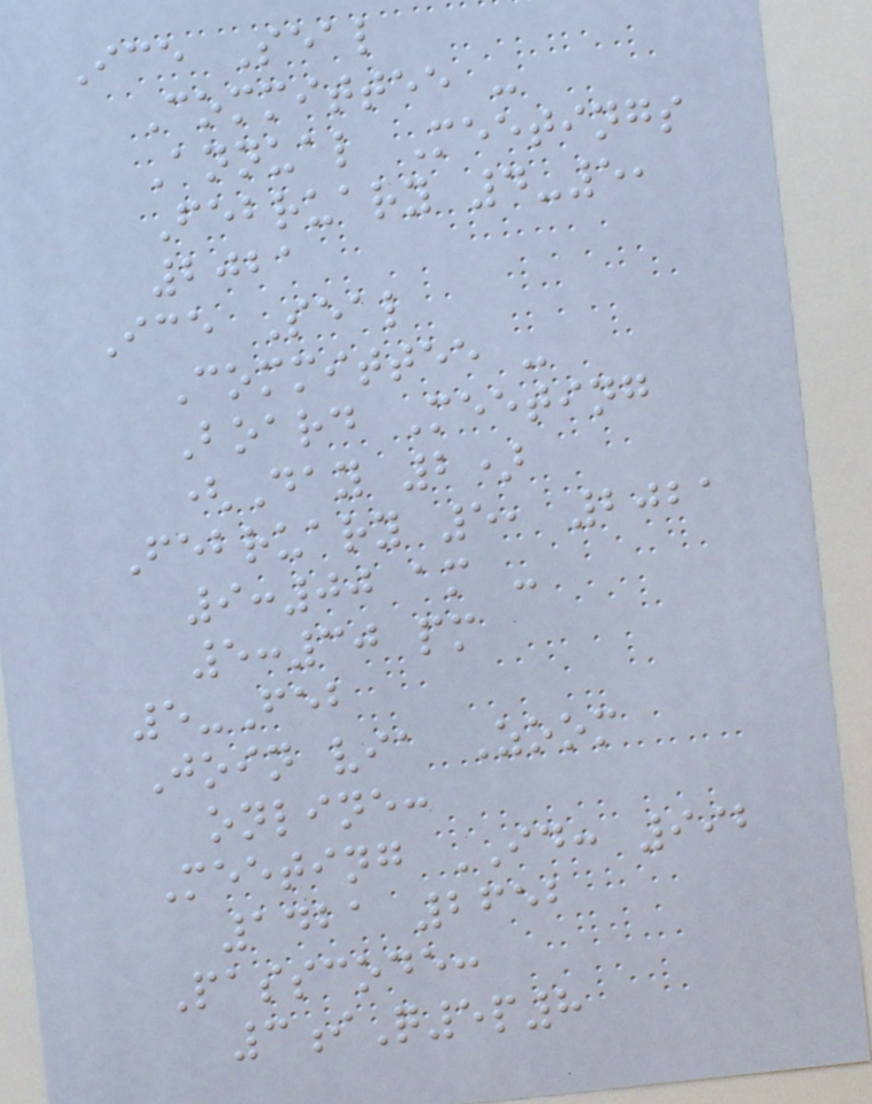Ice Seal
Committee -
Annual Meetings
February 4-5,
2021
Ice Seal
Committee -
Board Meeting
(Day 2)
February 5, 2021
9:00 am -
5:30 pm
5-Feb
Join via Zoom
online:
Meeting ID: 992
1421 2652
Passcode:
3iQ5p8
